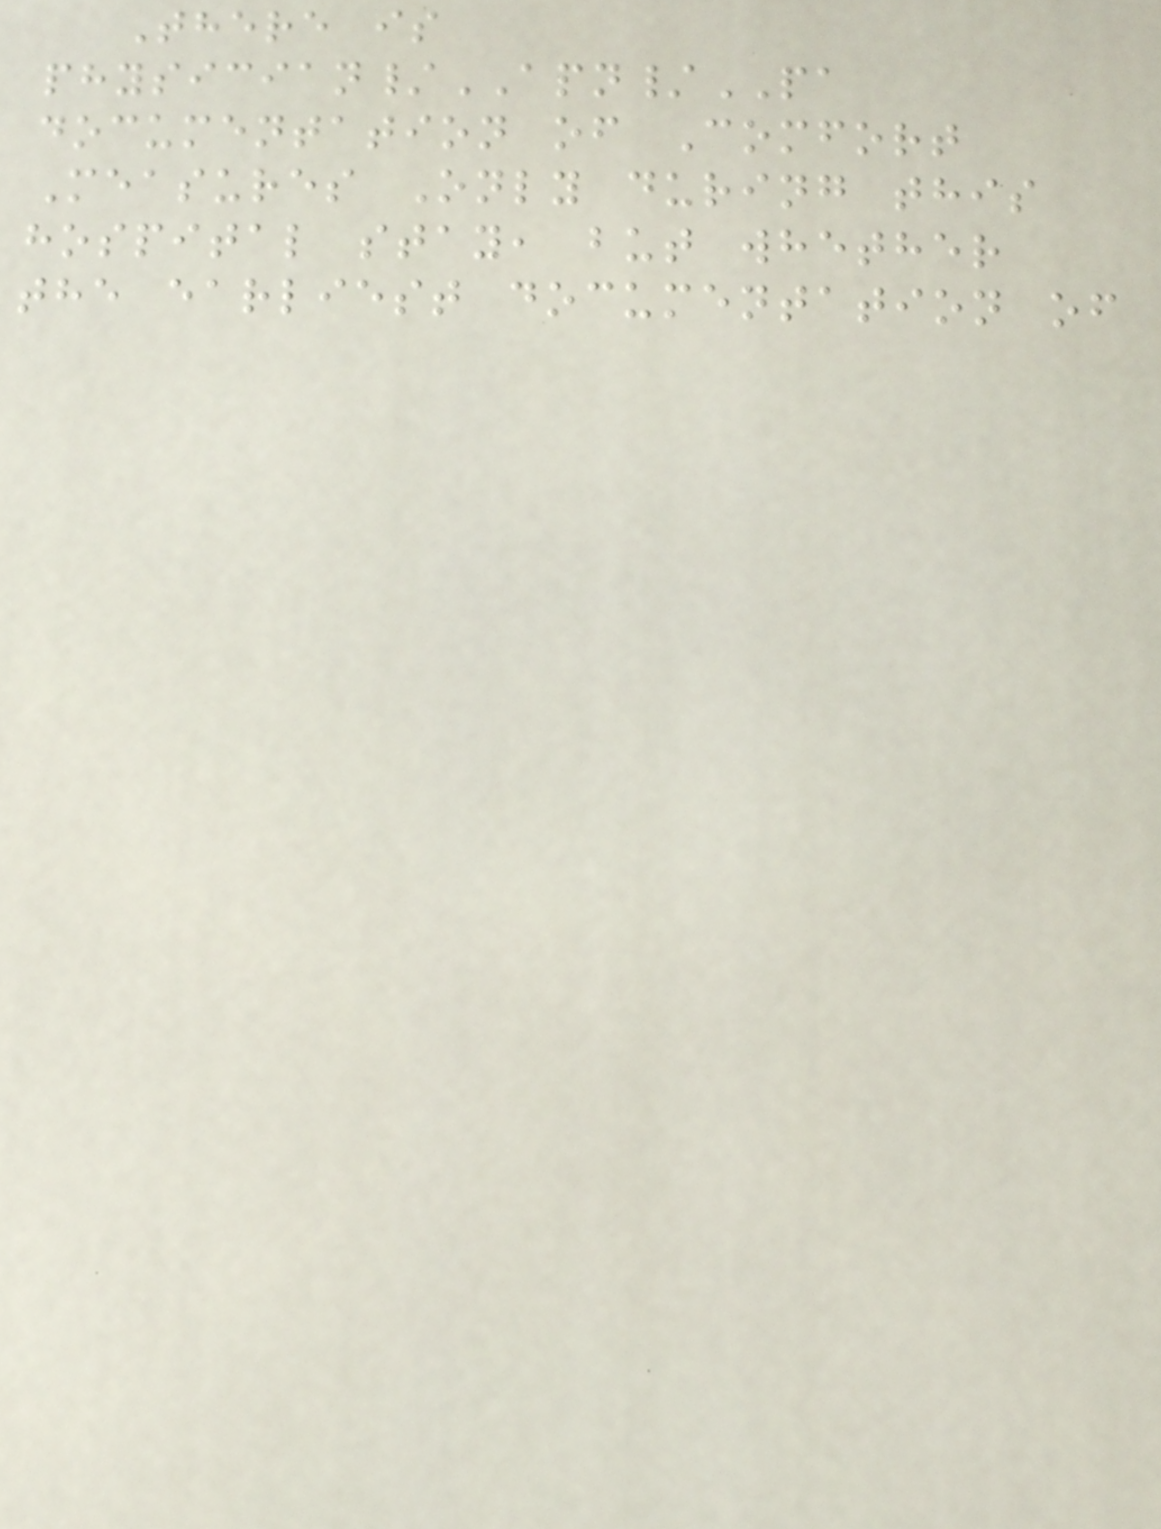There is
physician/APN/PA
documentation of Comfort
Measures Only during this
hospital stay, but whether
the earliest documentation of
